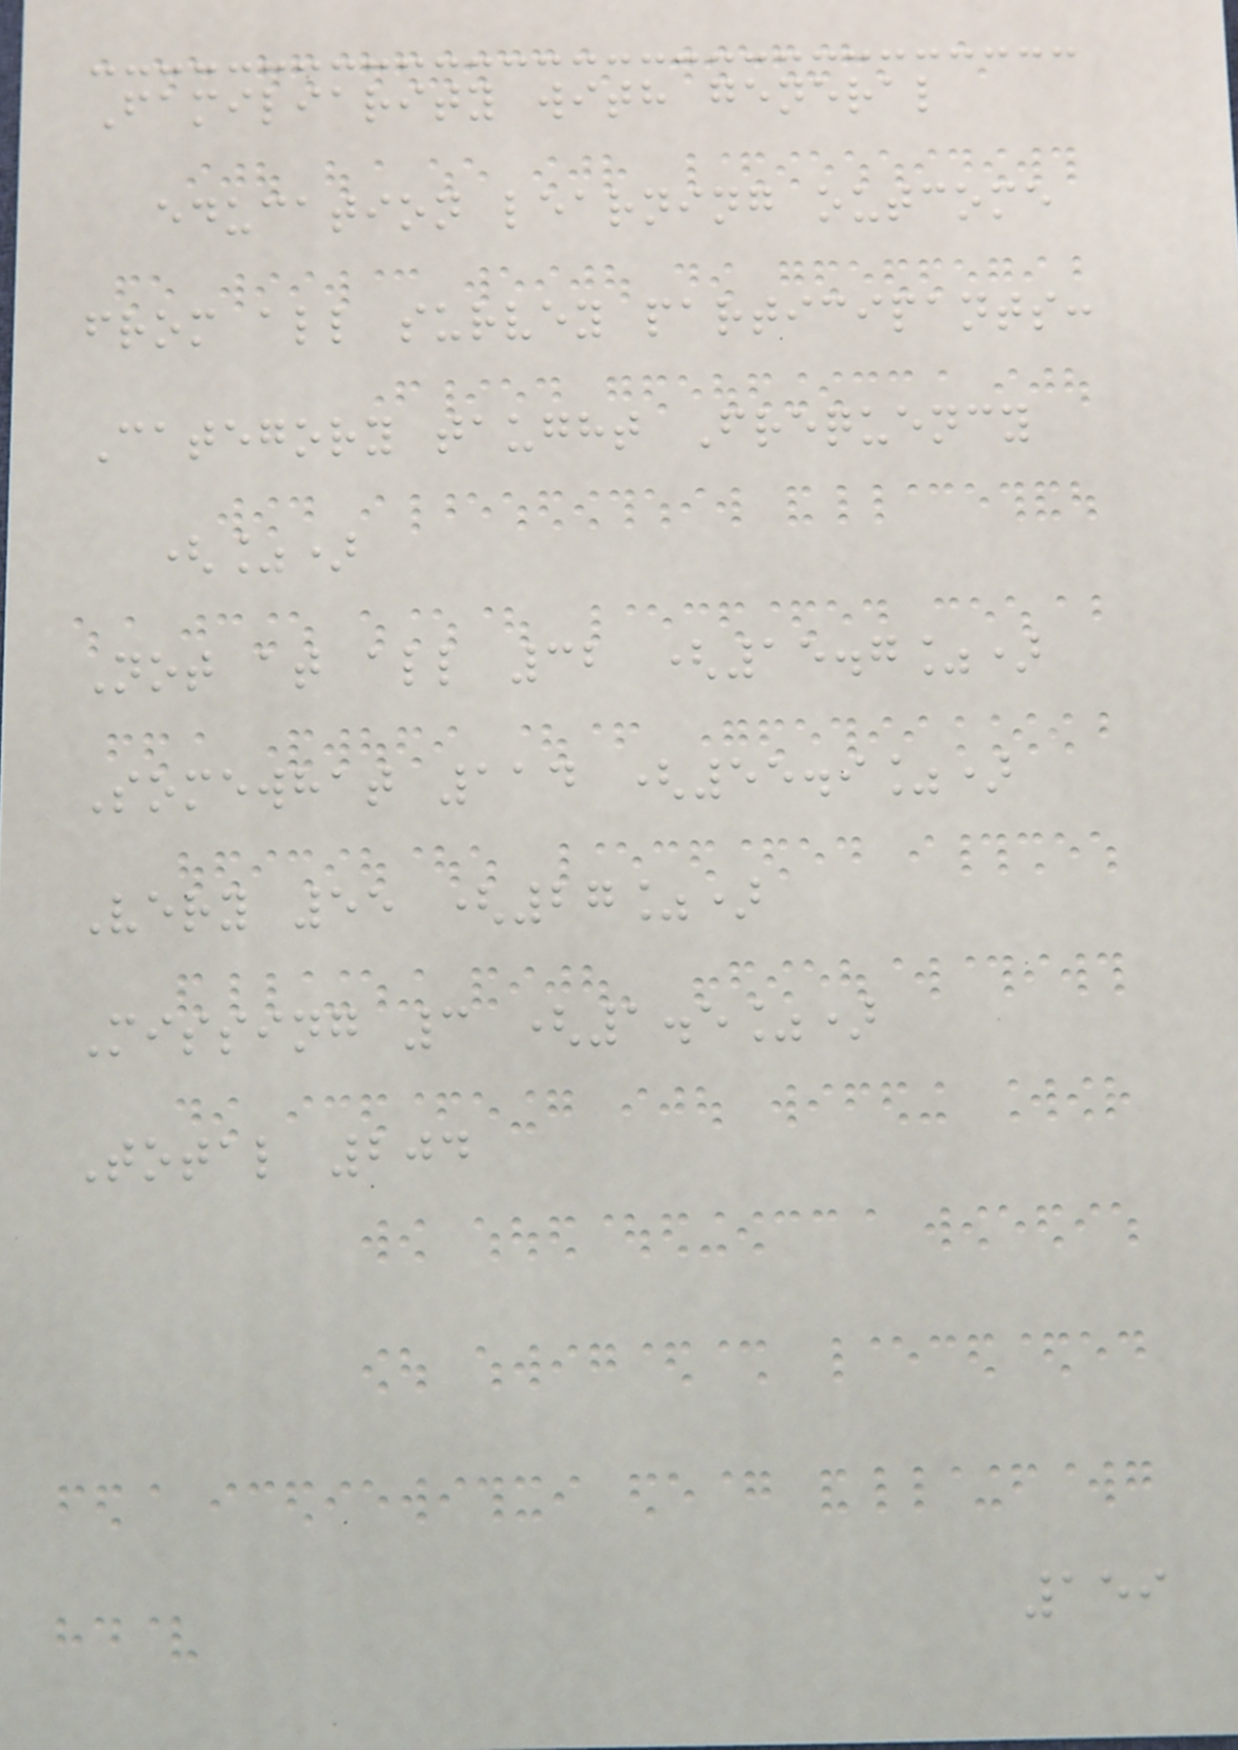Familiarity with general
education learning outcome
from all survey participants:
Category taught Frequency
(%)
Not at all 32 (15.7%)
Somewhat 114 (55.9%)
Very 55 (27%)
Missing 3 (1.5%)
Total 204
159
